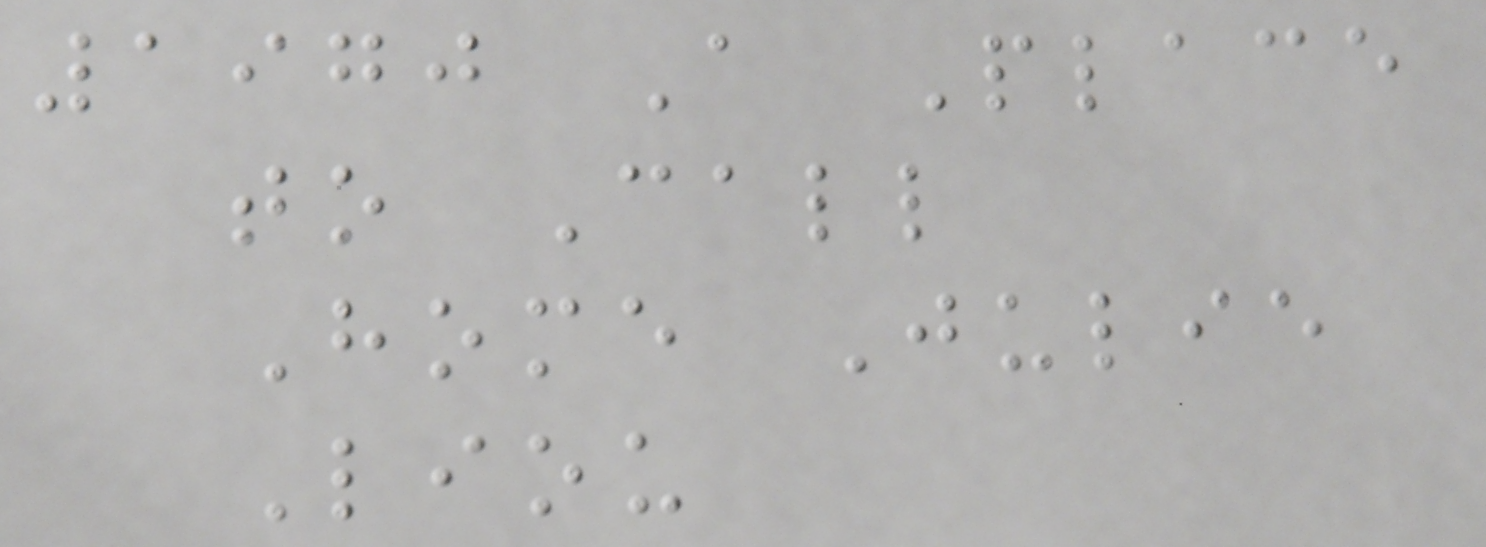1970 A Place
to Call
Home Julie
Liou
